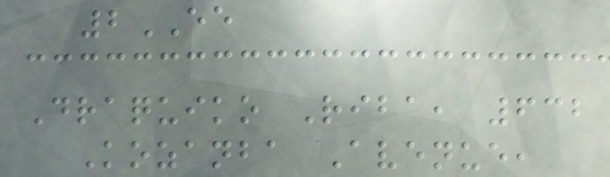2EE
Draquiko Riba, 632
Kozanba Avenue,
